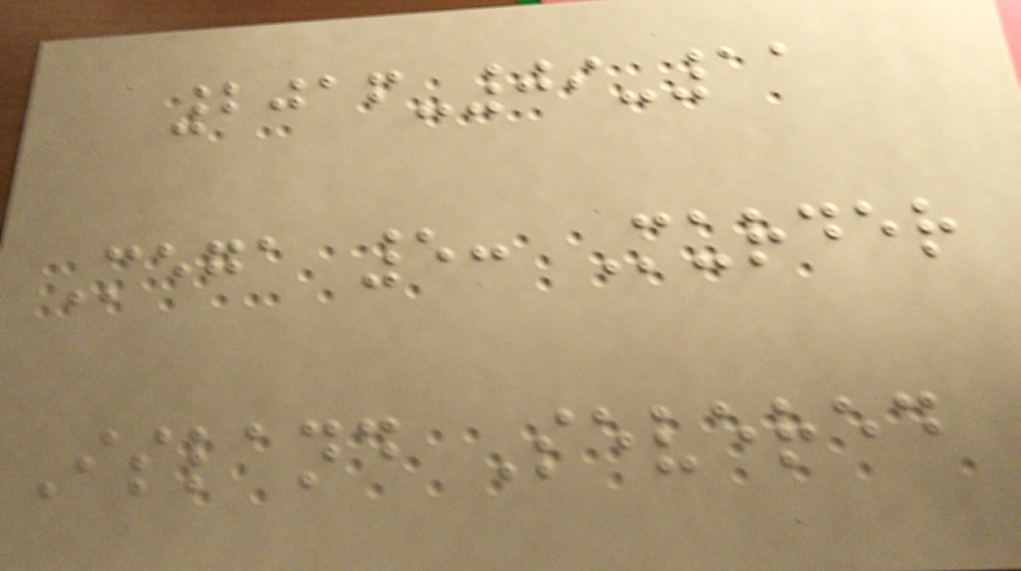2016-09-11
Mega 5: Murder
Island Severed
